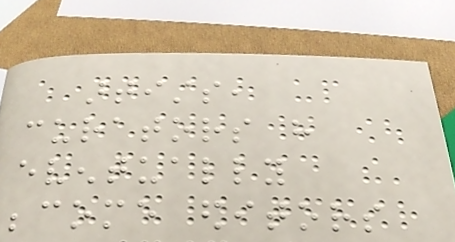artists,
curators have
eventually
become editors
